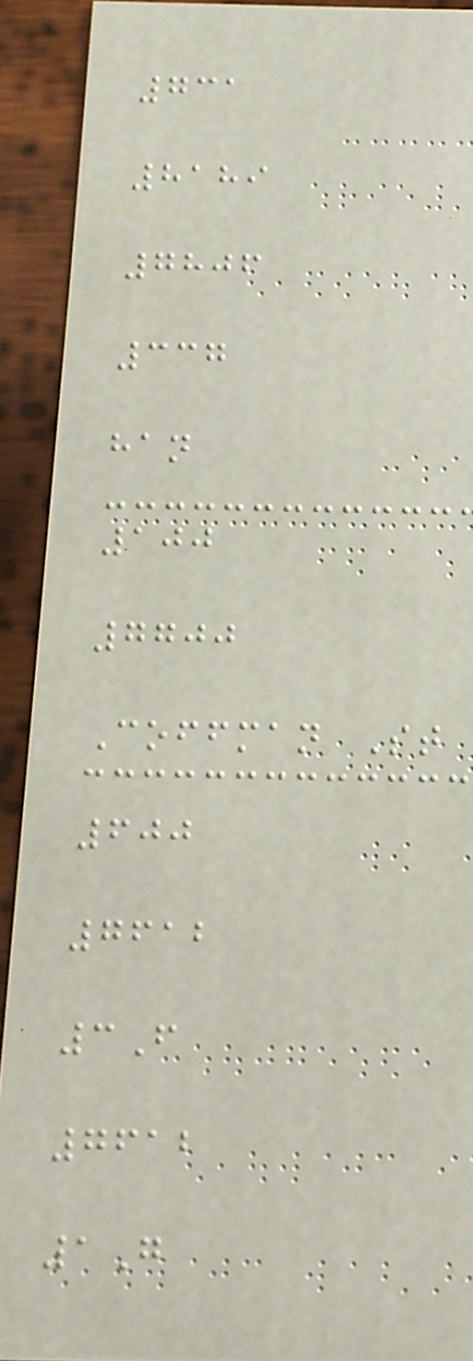731
8189
7806
337
han
100
7700
Coffman St
600
7612
3F
7612
1G
